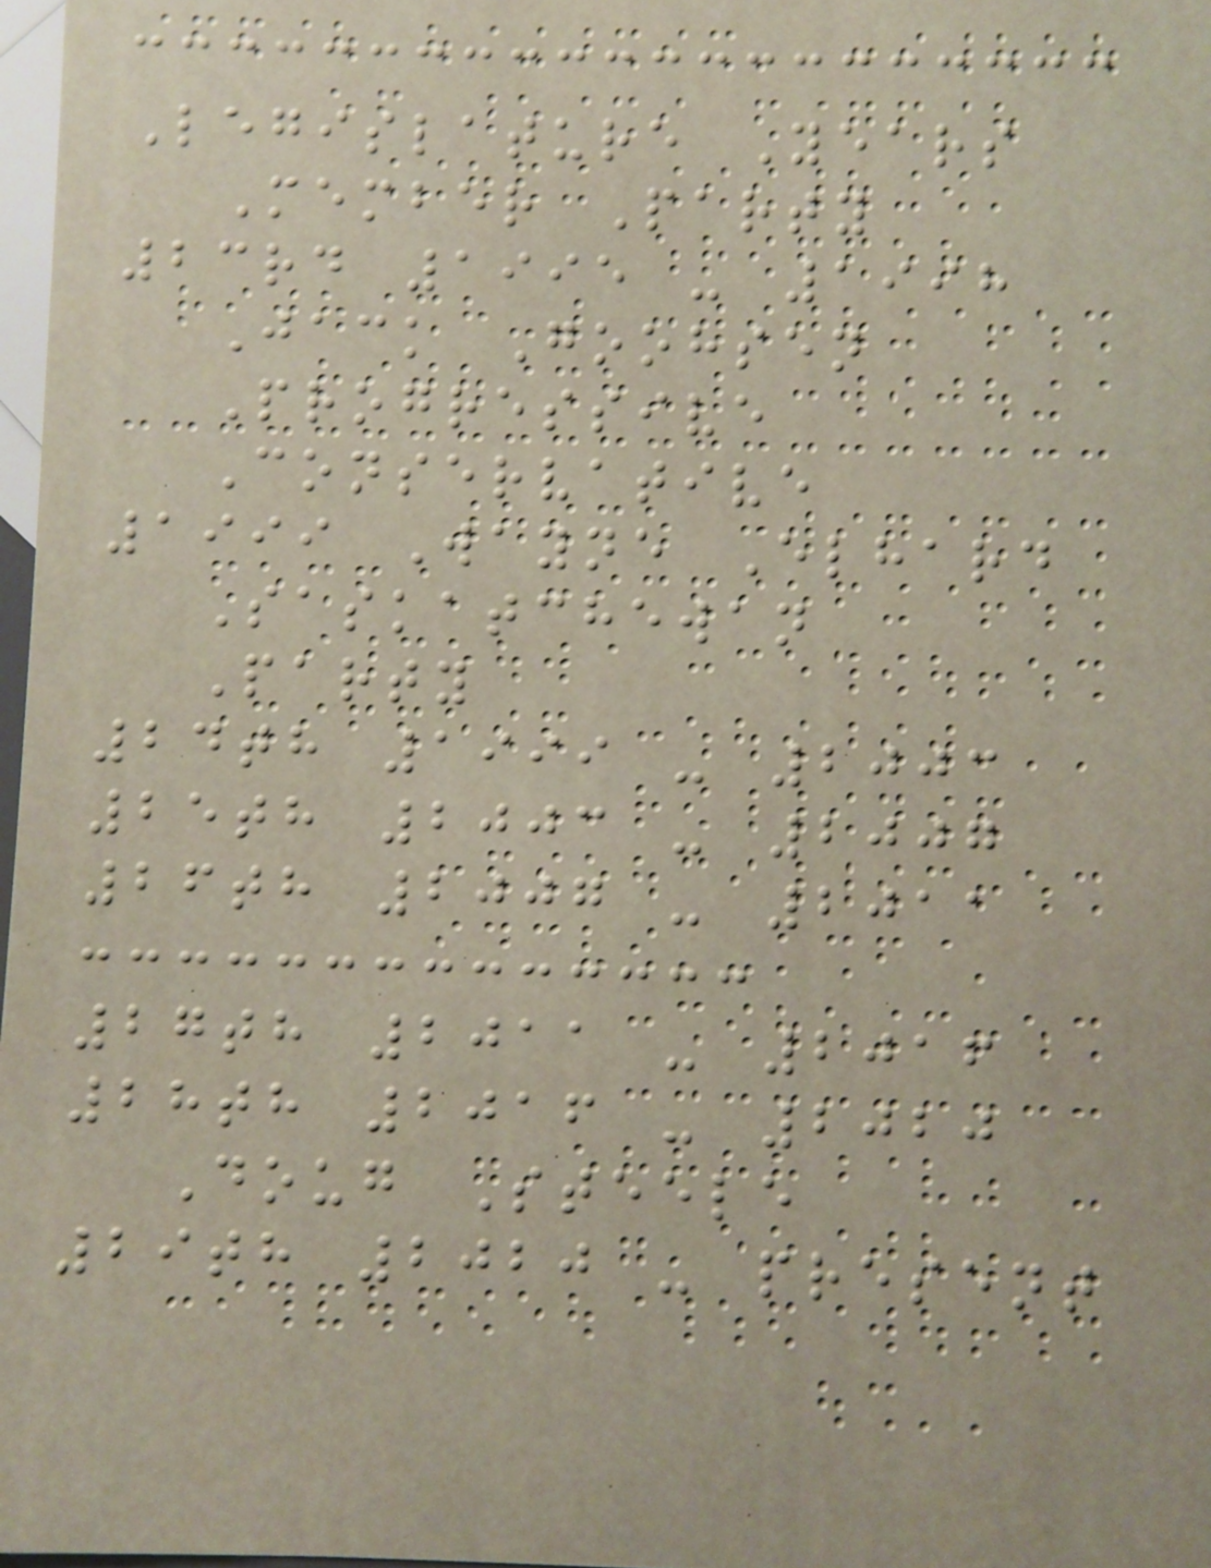Legislature Years
Member Party
23rd 1995 - 1998
Jack Goohsen
Progressive
Conservative
1999 Wayne Elhard
Saskatchewan
Party
24th 1999 - 2003
25th 2003 - 2007
26th 2007 - 2011
27th 2011 - 2016
28th 2016 - 2020
Doug Steele
29th 2020 - present
